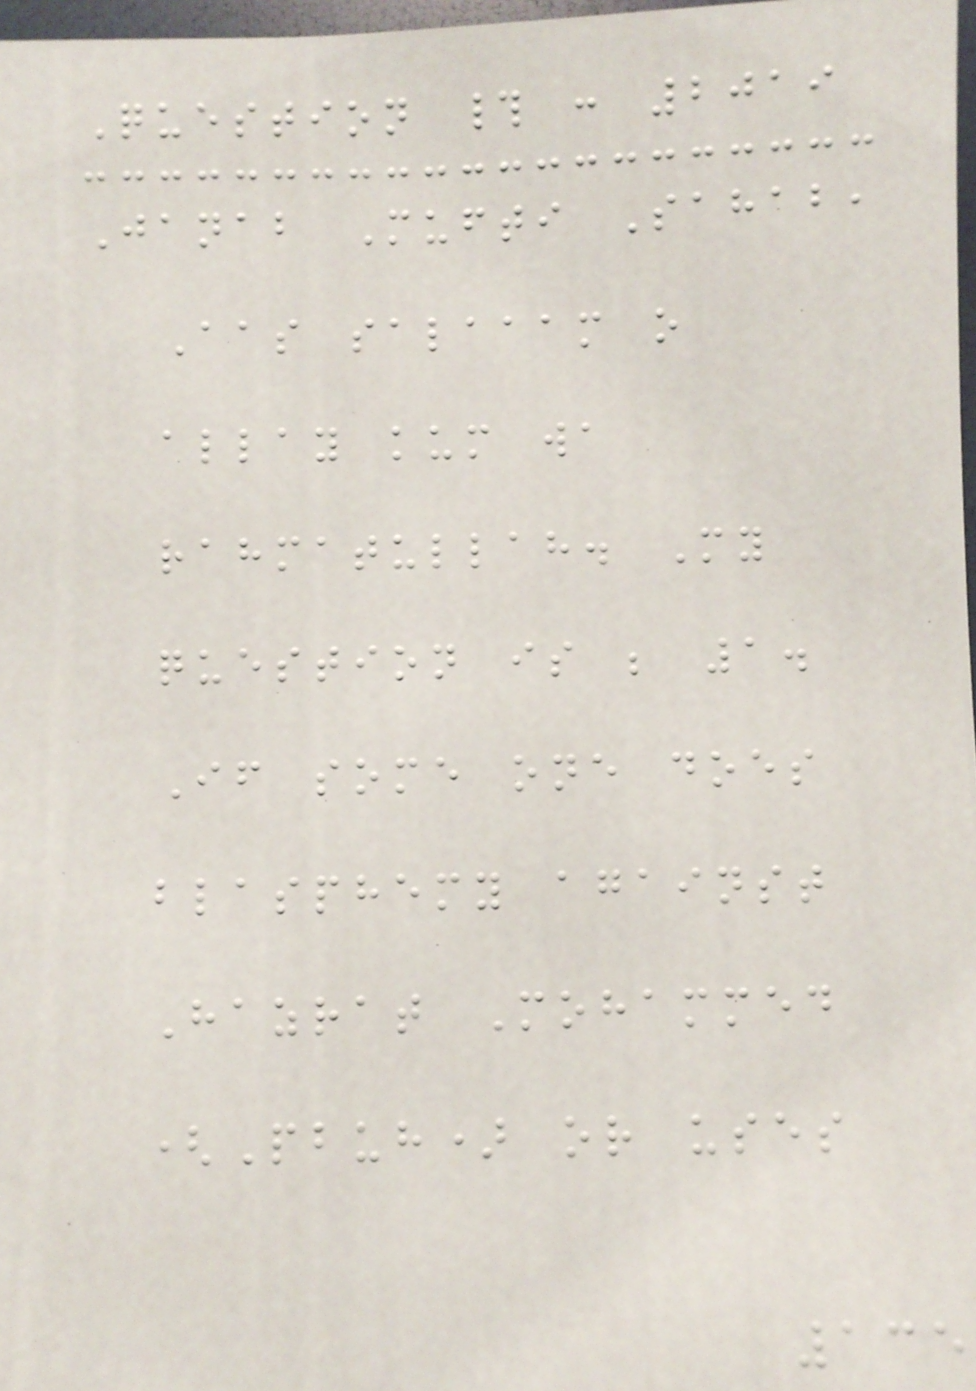Question # : 2019
Janab Mufti Sahab,
Aas salaaam o
allay kum wa
rahmatullah. My
question is ; 1.
If some one does
blasphemy against
Hazrat Mohammed
(Pbuh) or uses
135
